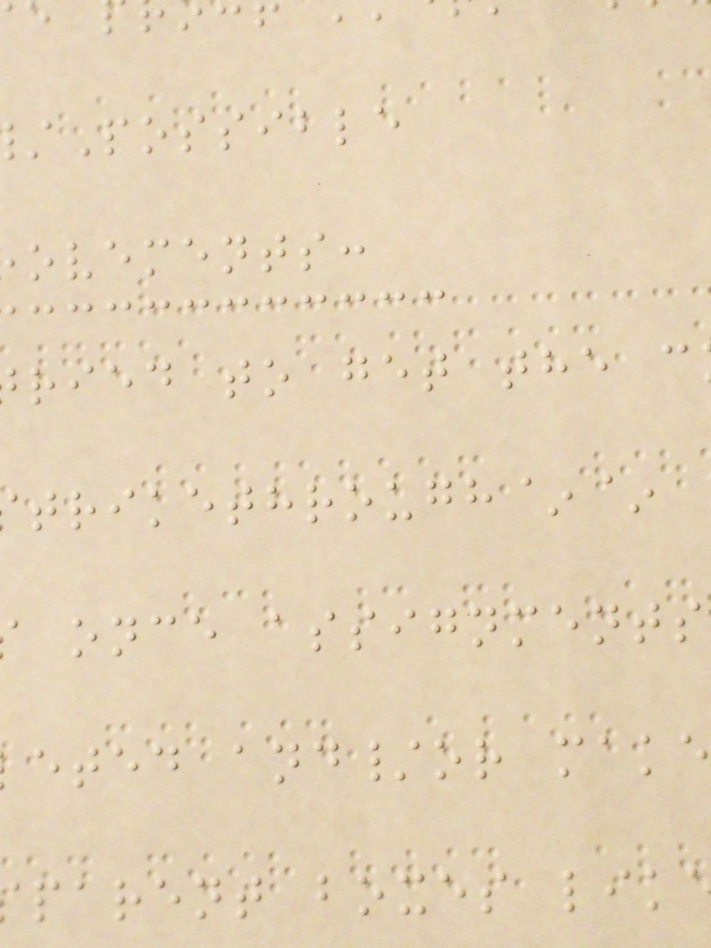Possible
ovements:
ried to get the c
trikethrough~~
once assignments
eted and/or make
parent boxes lik
